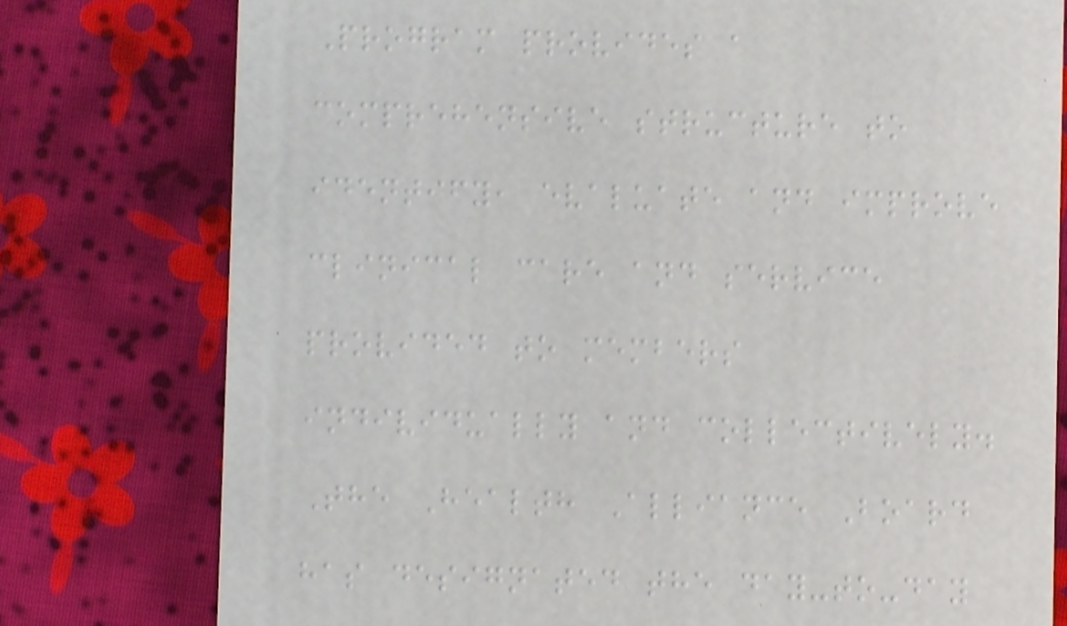Program provides a
comprehensive structure to
identify, evaluate and improve
clinical care and service
provided to members
individually and collectively.
The Health Alliance Board
has designated the day-to-day
